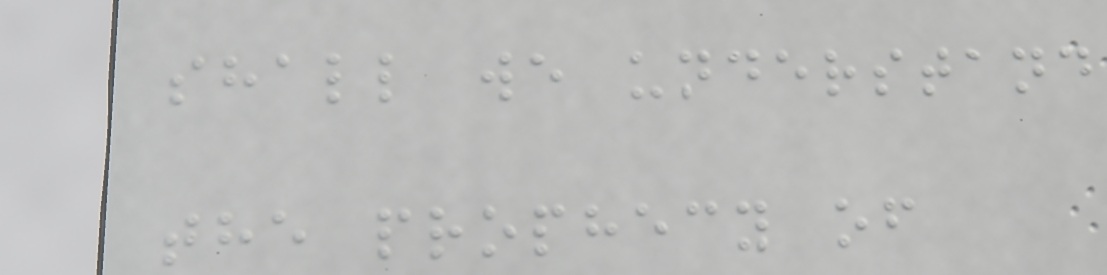shall we understand
the prophecy of
